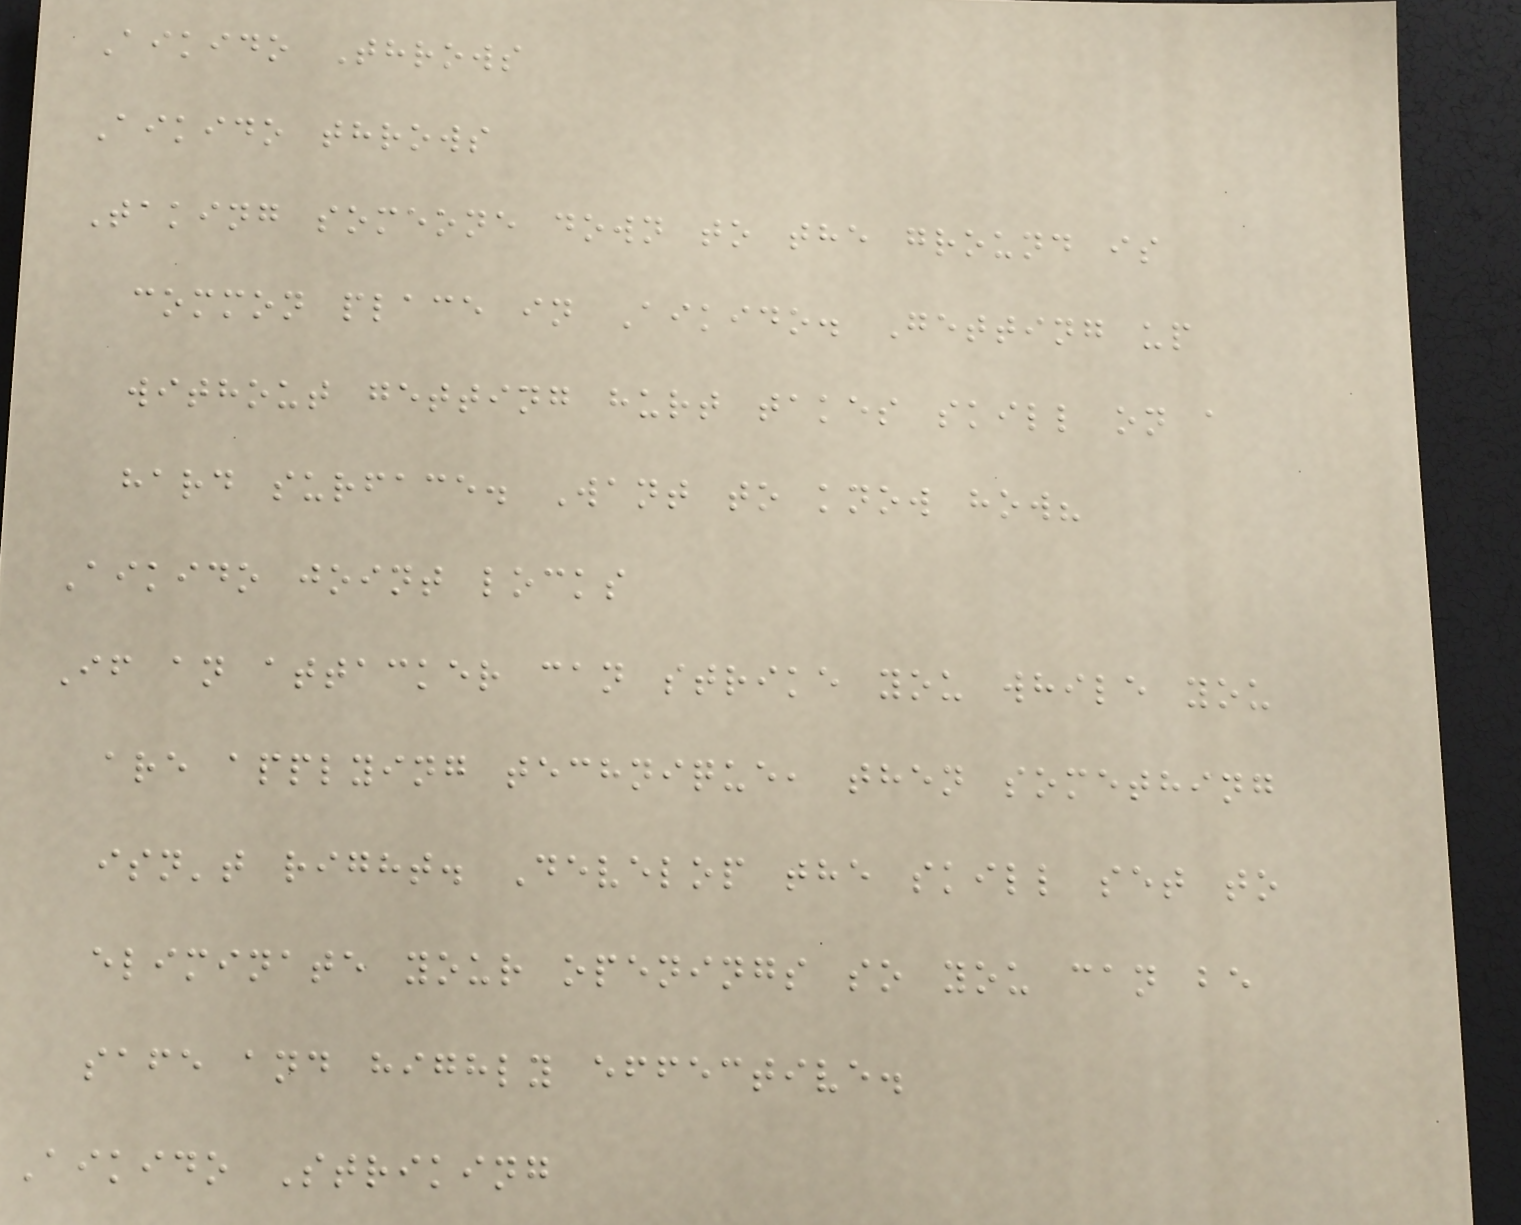Aikido Throws
Aikido throws
Taking someone down to the ground is
common place in Aikido. Getting up
without getting hurt takes skill on a
hard surface. Want to know how?
Aikido joint locks
If an attacker can strike you while you
are applying technique, then something
isn't right. Develop the skill set to
eliminate your openings so you can be
safe and highly effective.
Aikido Striking
